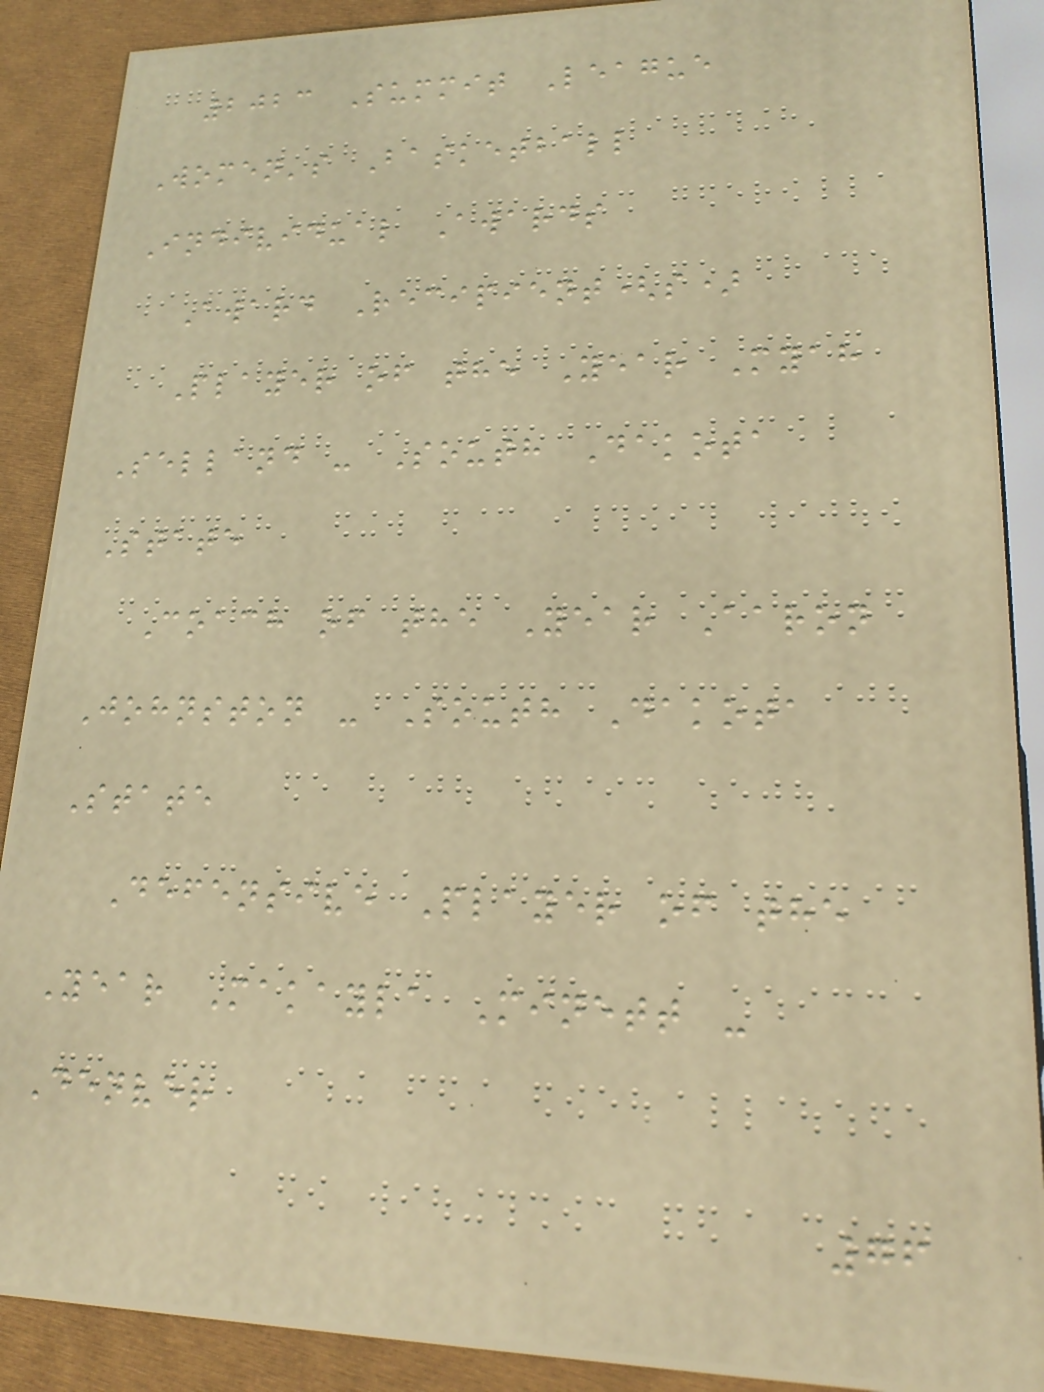2023 Summit League
Women's Basketball
Individual Awards
Award Recipient(s)
Player of the Year Myah
Selland - South Dakota
State
Coach of the Year Aaron
Johnston - South Dakota
State
Defensive Player of the
Year Makayla Minett -
Denver
76
